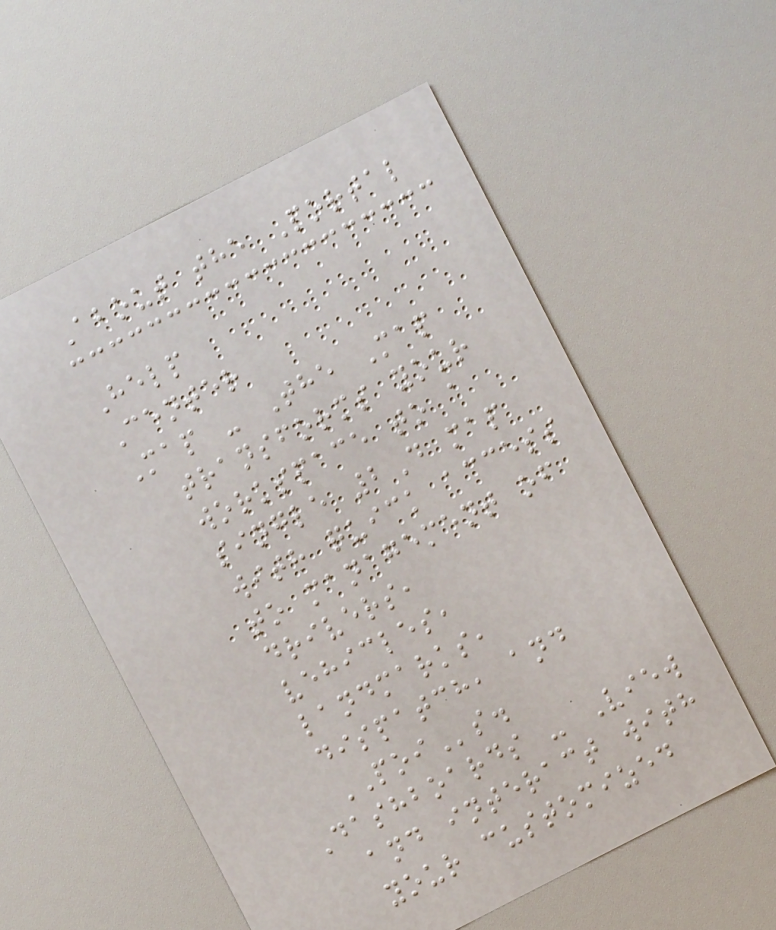About the Portal
Help
Center
Map - The Map
transforms your
workspace to a
single 2D map
with quick access
to management of
drivers,
vehicles,
landmarks,
dispatch, and
POIs.
Dashboards - View
and interact with
your customized
